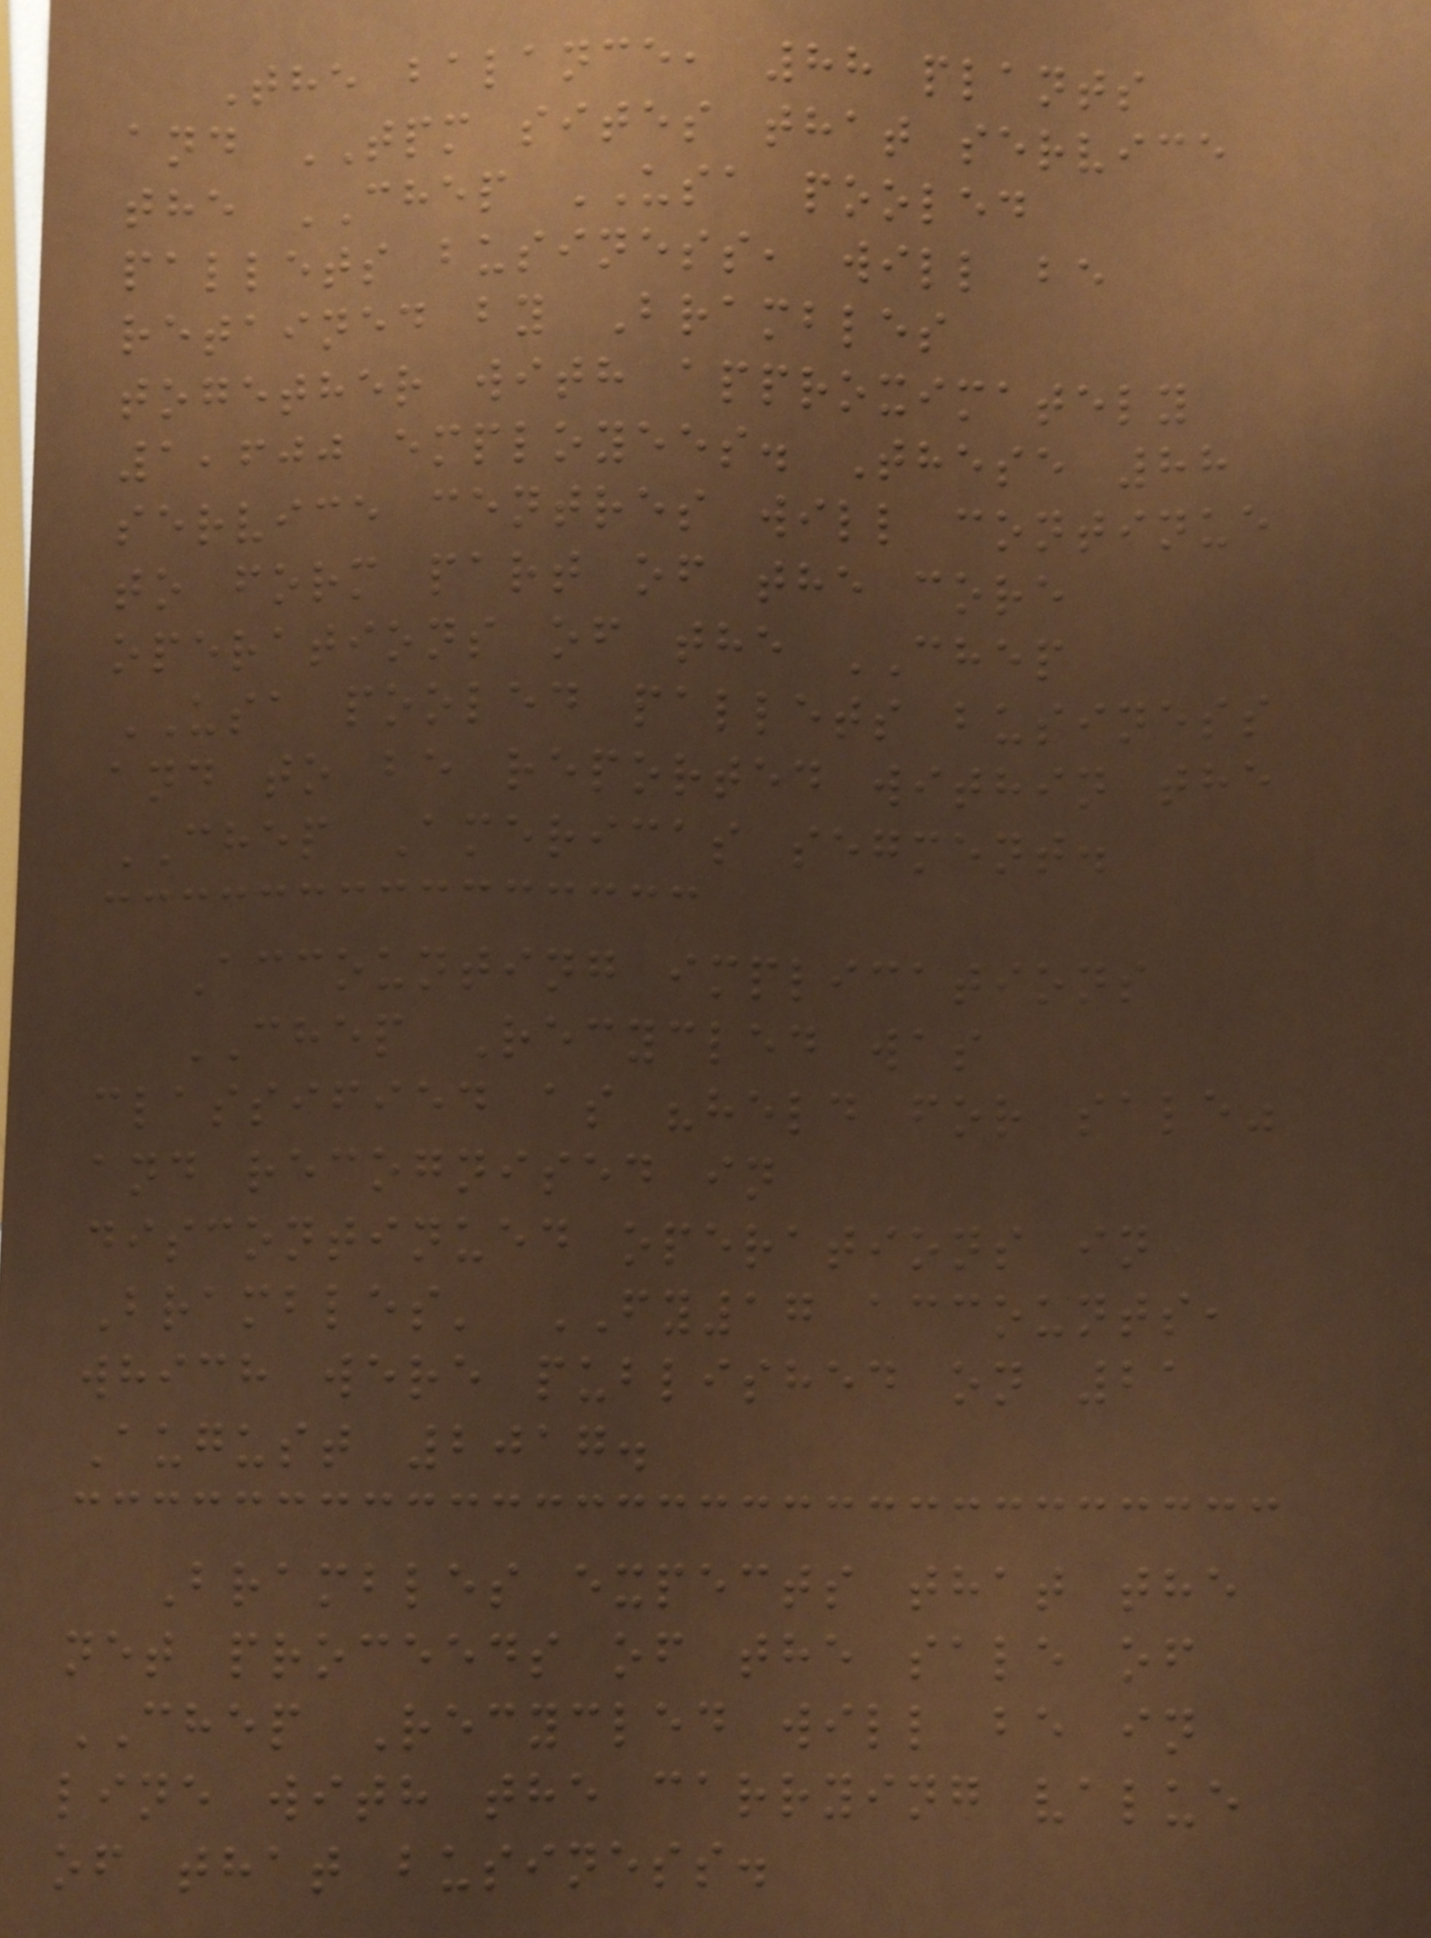The balance, 88 plants
and TPM sites that service
the CHEP USA pooled
pallets business, will be
retained by Brambles
together with approximately
1,600 employees. These 88
service centres will continue
to form part of the core
operations of the CHEP
USA pooled pallets business
and to be reported within the
CHEP Americas segment.
Accounting implications
CHEP Recycled was
classified as "held for sale"
and recognised in
discontinued operations in
Brambles' FY17 accounts,
which were published on 21
August 2017.
Brambles expects that the
net proceeds of the sale of
CHEP Recycled will be in
line with the carrying value
of that business.
